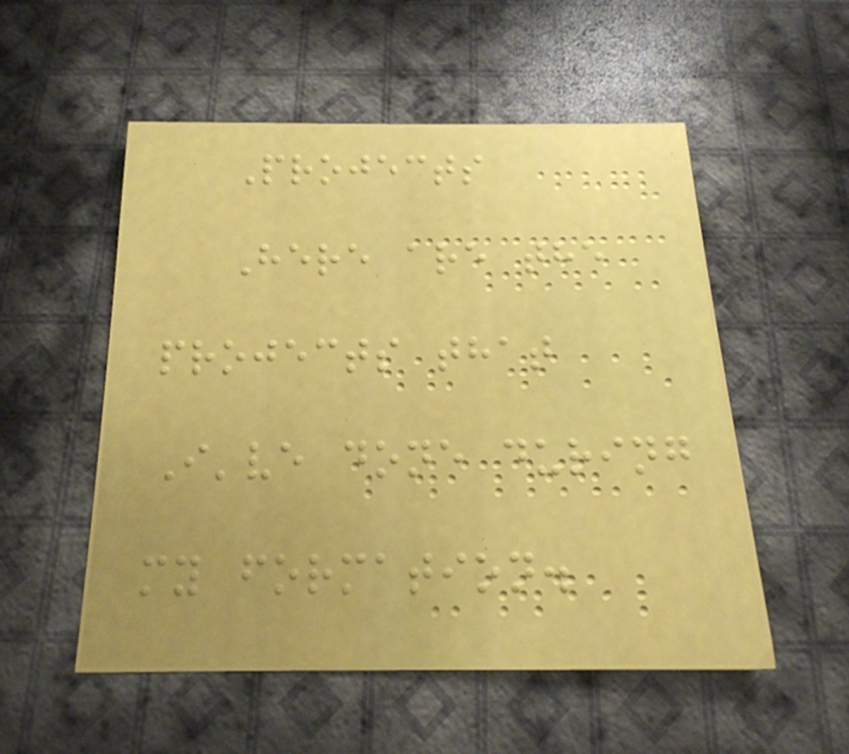Projects
Here are the
projects that
I've done during
my formation.
